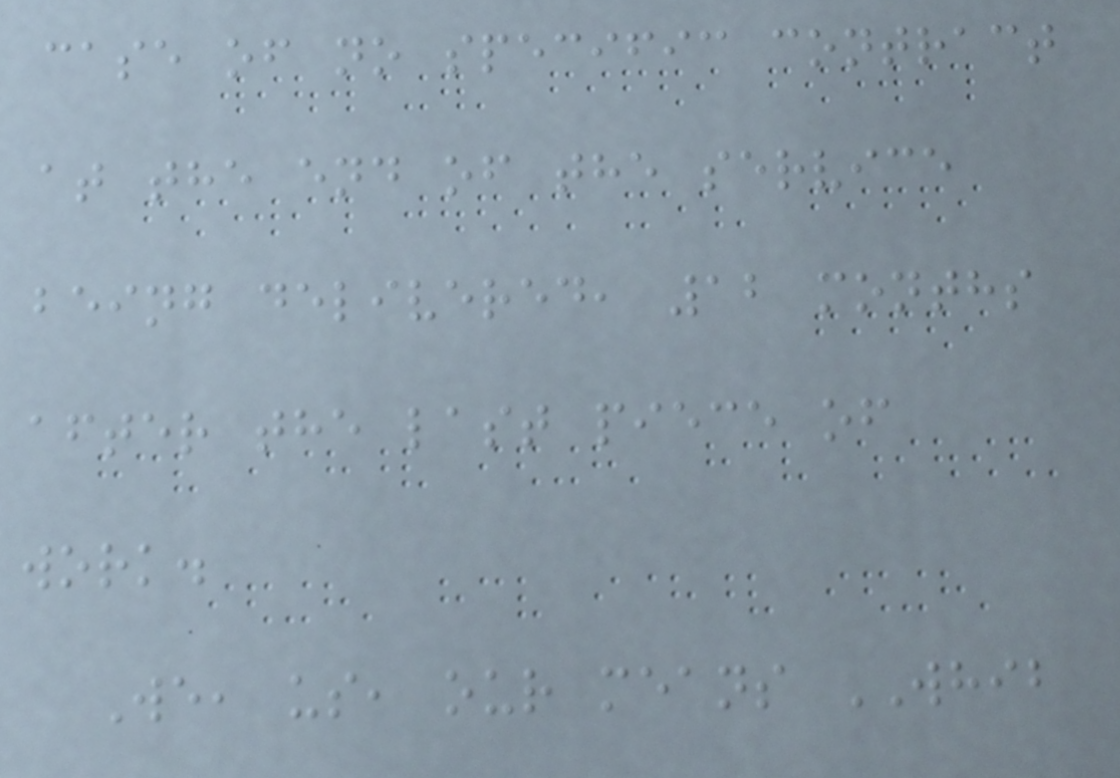case of no specific contract
at the end of the service
being delivered, 12 months
after the last piece of
work.
We, us, our means WHIB
